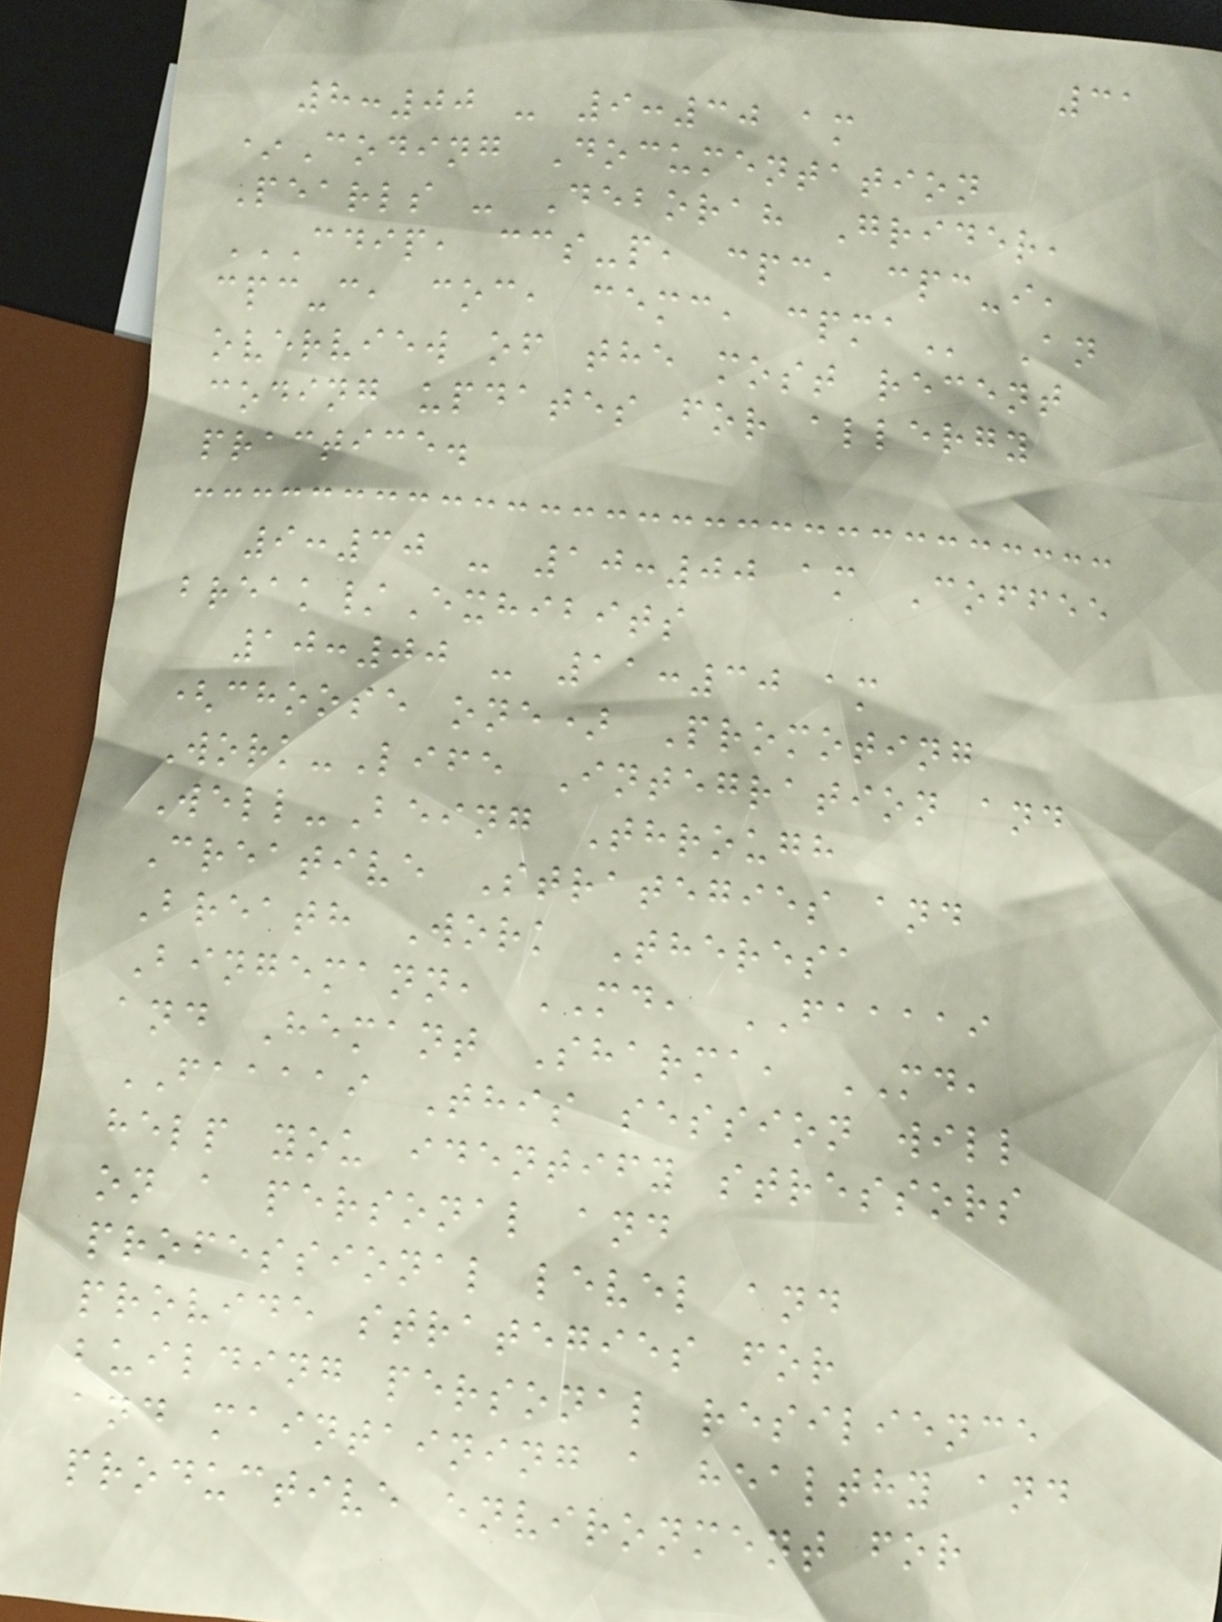31
8:00 - 9:30 am
*Coding Documentation
Pearls - Deborah Grider,
CDIP, CCS-P, CPC, CPC-I,
CPC-C, COC, CEMC, CPMA An
overview of the most recent
coding updates for allergy
practice.
9:30 - 10:00 am Coffee
break/Exhibits
10:00 - 11:30 am
(choose one) Promoting
Work-Life Integration and
Well-Being Through
Creative Strategies and
Breath Work Theresa
Bingemann, MD, FAAAAI
and Hemant Sharma, MD,
FAAAAI This session will
help you identify stressors
on a personal and
professional level and
provide strategies for
building personal resilience
and maintaining a healthy and
productive environment for
